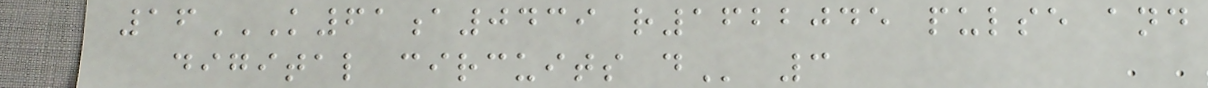16K61A0439 R1622045 PULSE AND
DIGITAL CIRCUITS D 3
